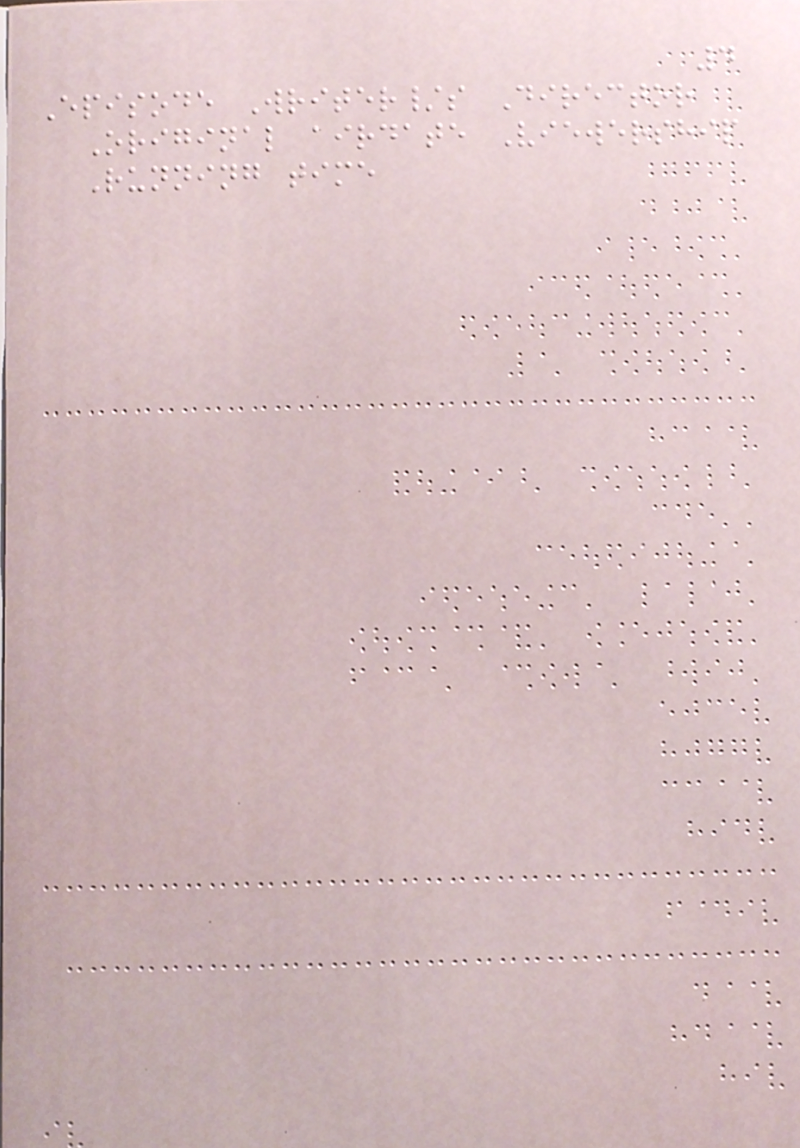4
Episode Writer/s Director
Original airdate Viewership
Running time
